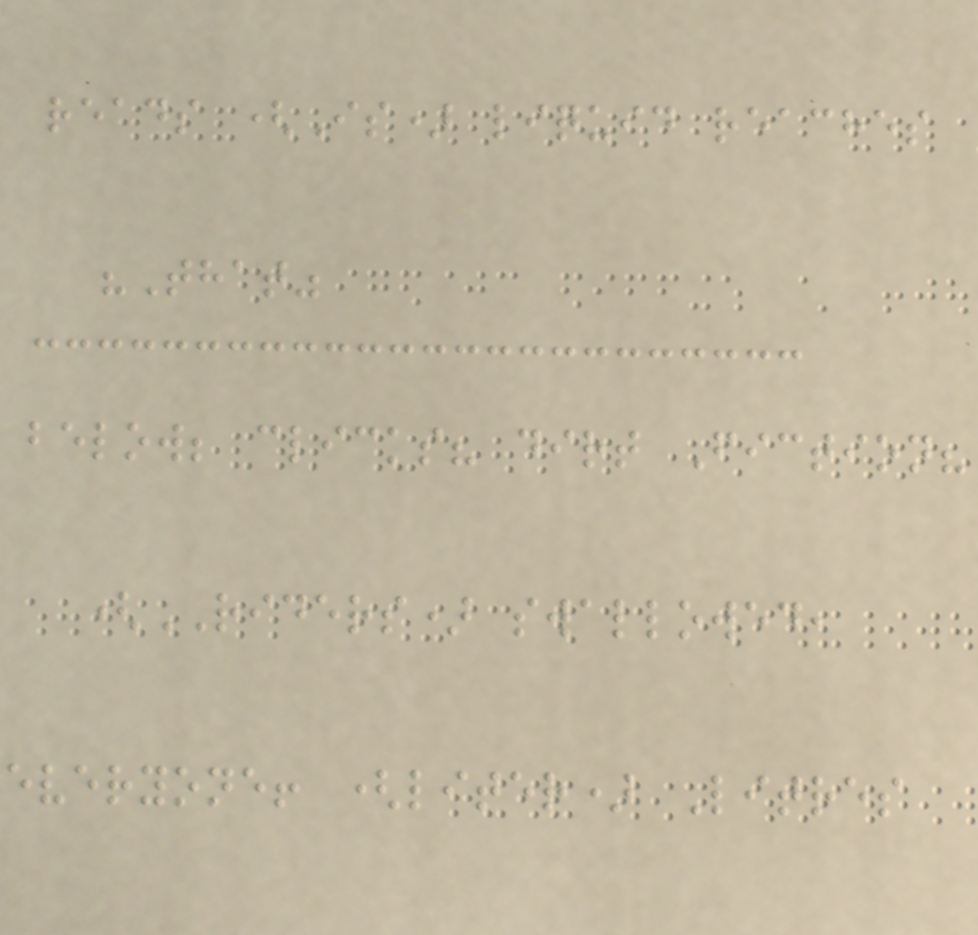reads (Is) liquid reaches
"That"
below; clicks? dirt Fiction?
(RIDERS) swallowed,
everyone! (liter) Litres
